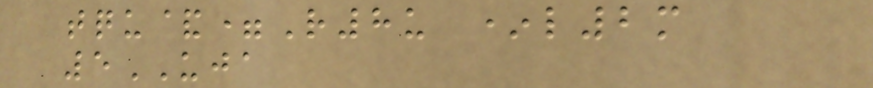tqu&=R8u *l2m
5UJA
